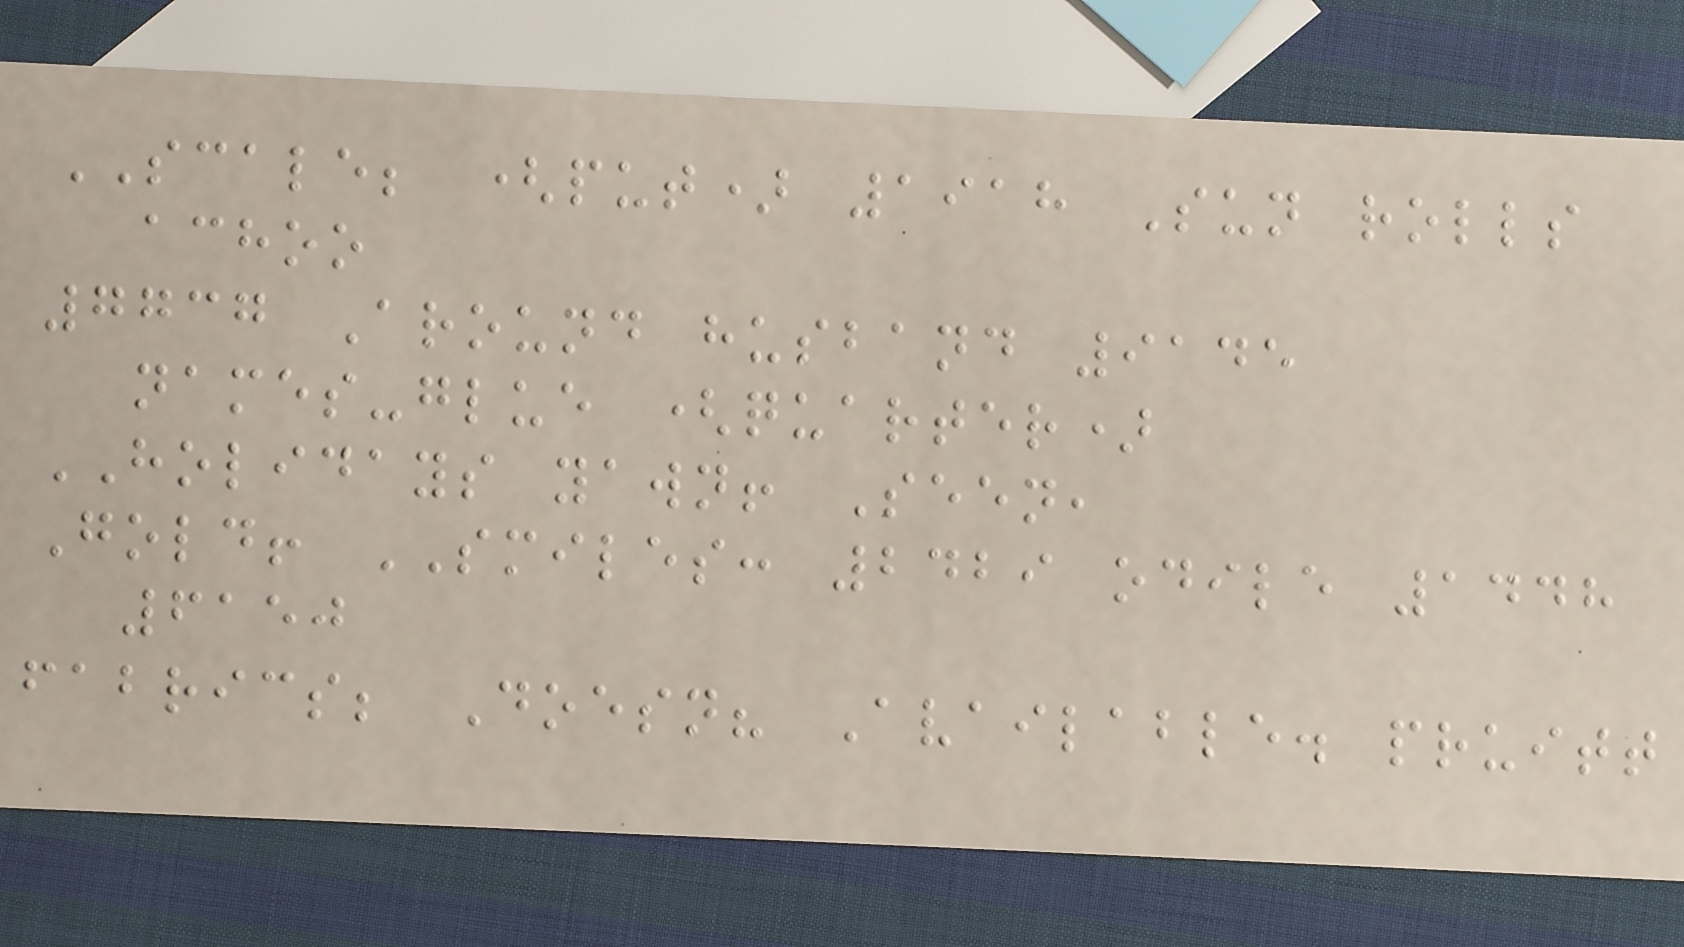SCALE; (put) 1918 Sun rolls
achoo
7737 Around husband 9145
names-glue (quarter)
HOLIDAYS yawn! Seen,
Gold! SMILES: 2429 odile 1448
6150
fabrics; Doesn? Available. pruitt
